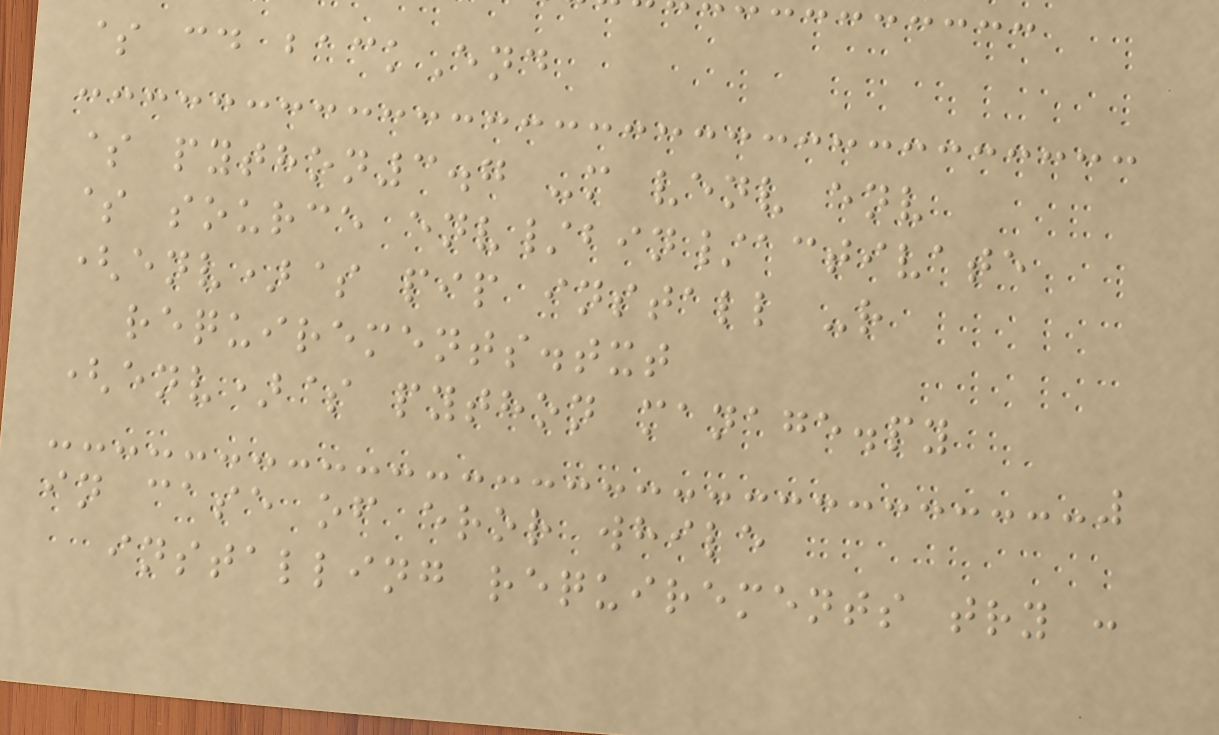$ cd backEnd
$ python3.7 -m venv env
$ source env/bin/activate
(env)$ pip install -r
requirements.txt
(env)$ python manage.py
in case of eror while
installing requirements try :
